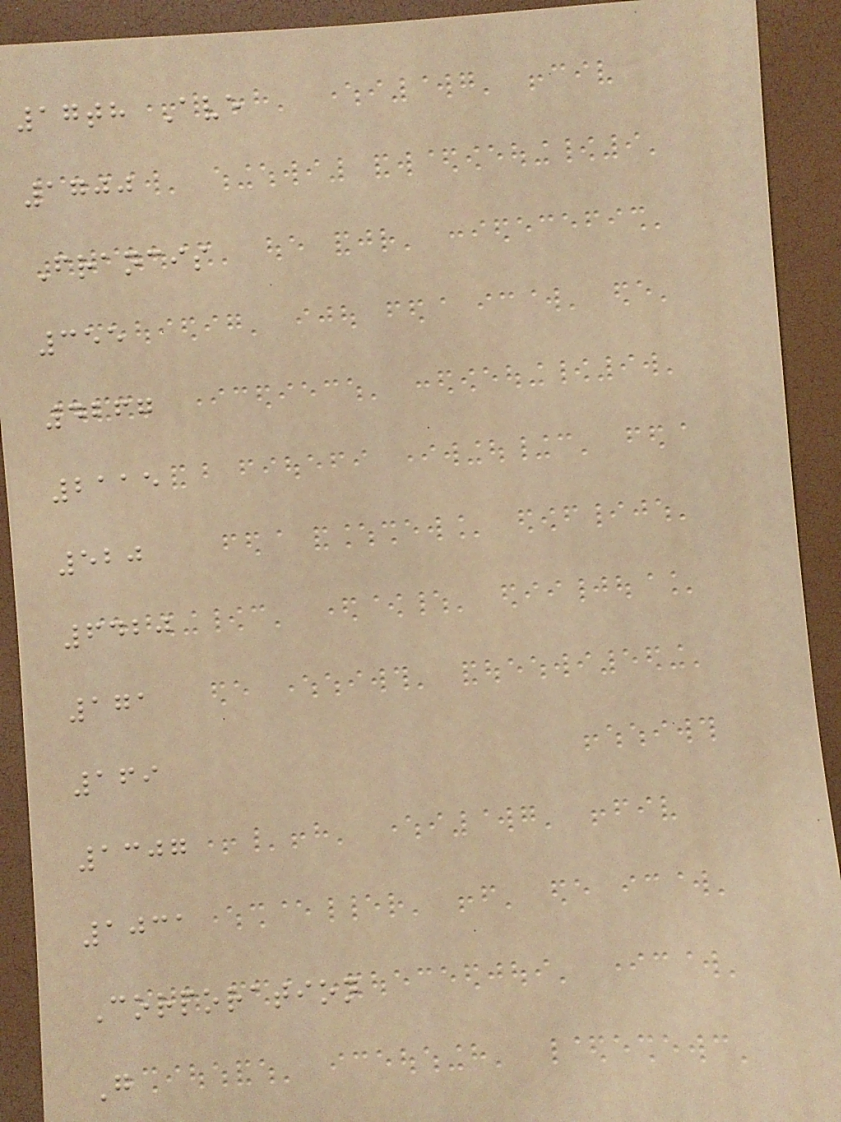17th Ave
1700
Francis
355
4267
2115
520
6420
171
169
1307
1031
Corporation
G
